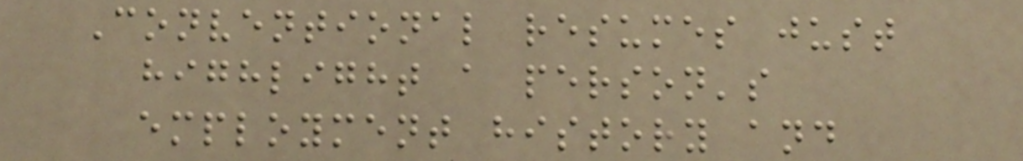Conventional resumes just
highlight a person's
employment history and
